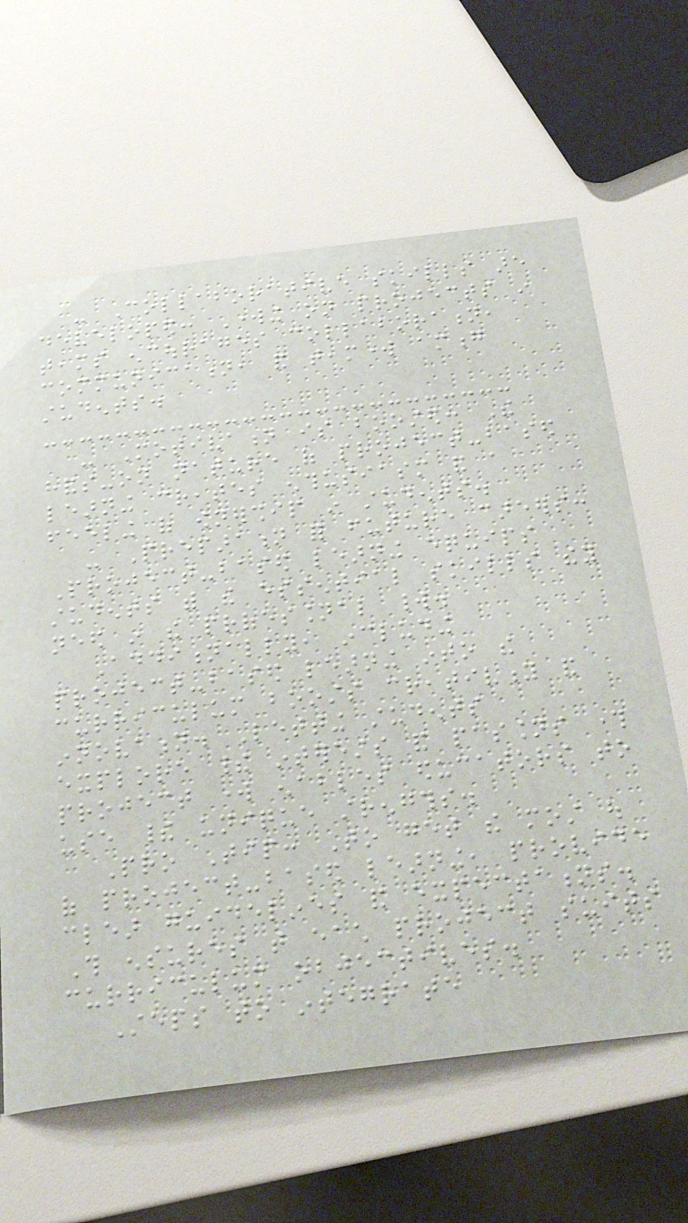- Collaborative skills are
developed: Working on projects in
teams encourages collaboration,
communication, and teamwork among
students.
- Motivation is boosted: The
hands-on nature of project-based
learning creates enthusiasm and a
feeling of ownership in students.
- Preparation for future careers:
Project-based learning equips
students with the essential skills they
need in the professional world.
Additionally, including
project-based learning into the
curriculum boosts creativity and
innovation. Letting students
explore their interests and passions through
project work enables educators to
use their unique strengths.
Pro Tip: To get the most out
of project-based learning, provide
clear guidelines and expectations.
This ensures that each project suits
curriculum objectives.
Steps to integrate
